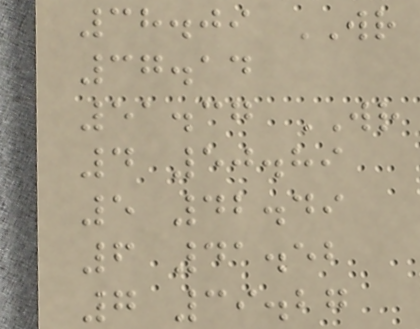38.09 WR
37.14
51.37 WR
4 50.89
5 42.49
6 41.52
7 39.27
